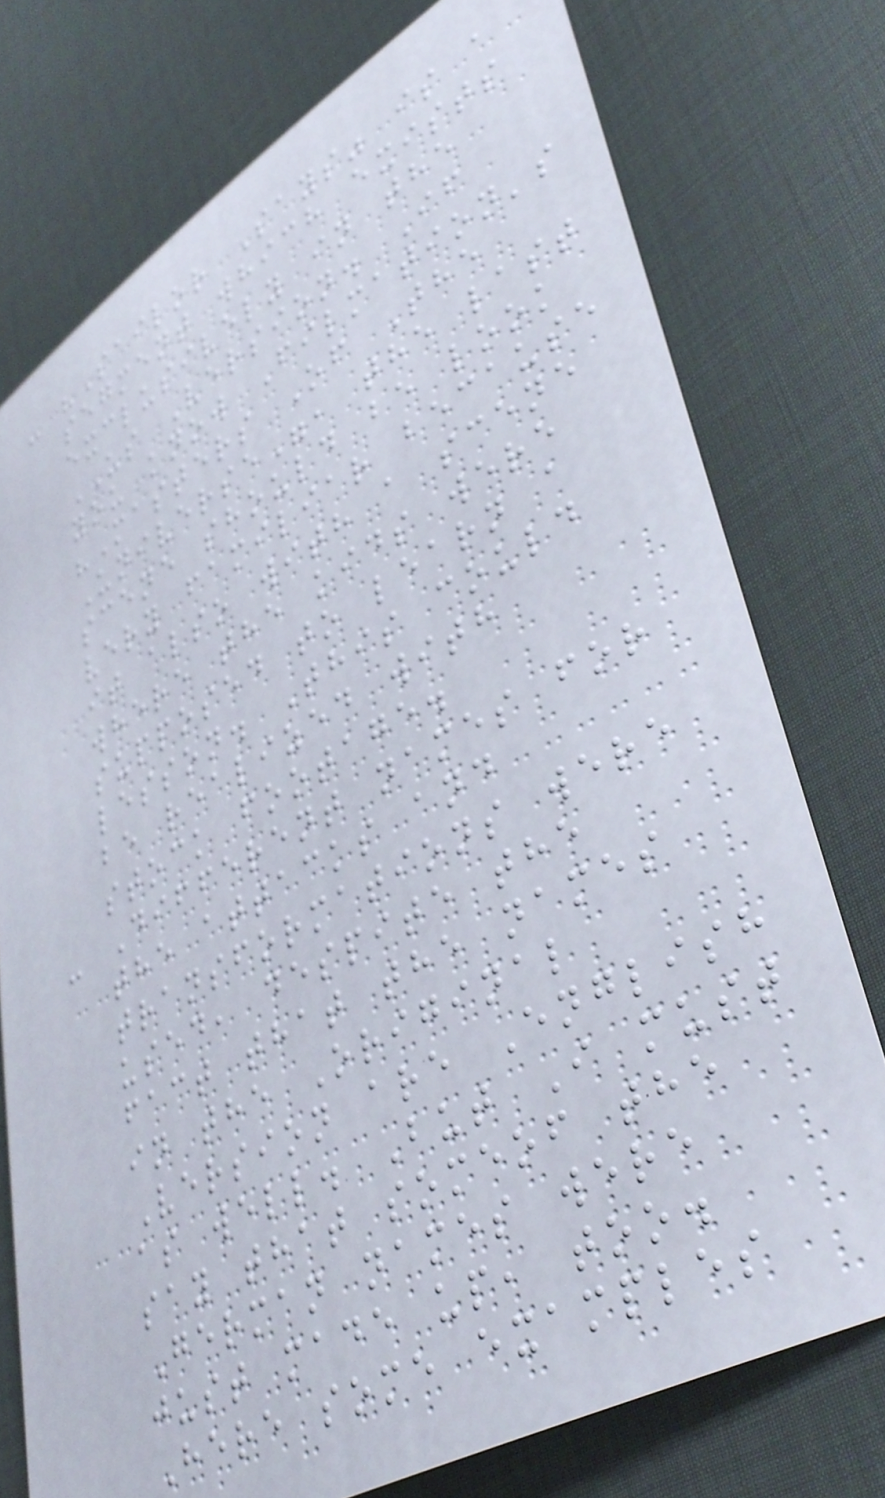- "Sailor Says" is a
segment which exists
exclusively in the
US Version. If
you know Filmation's
"Masters Of The
Universe", the last
scene should be look
very familiar because
it also with a scene
where the kids were
supposed to learn a
lesson. This could
be realized with
stock footage.
- Different names for
the attacks and
transformations were
used, despite the
fact that the names
in the Original
Version are English
as well. But I must
say that someof the
German names were
just made up, too.
Here some examples
